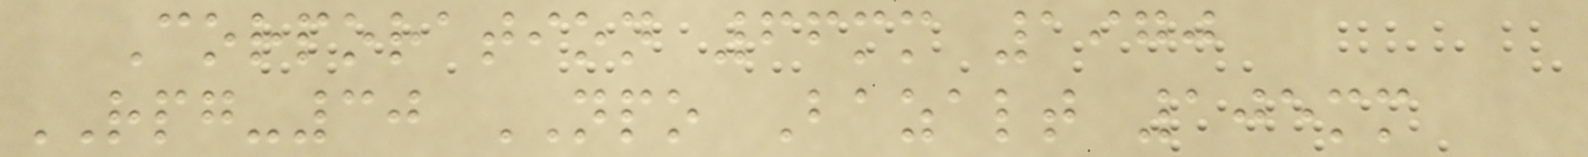Corporation 66mm 1970
RPG-30 NPO Bazalt 105mm
